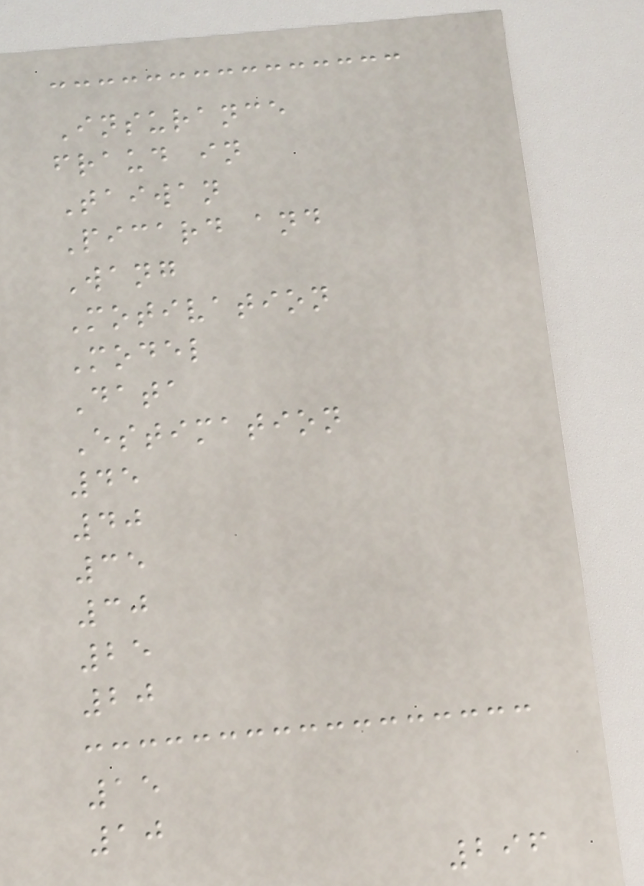Insurance
fraud in
Taiwan
Picard and
Wang
Motivation
Model
Data
Estimation
45
40
35
30
25
20
15
10
296
